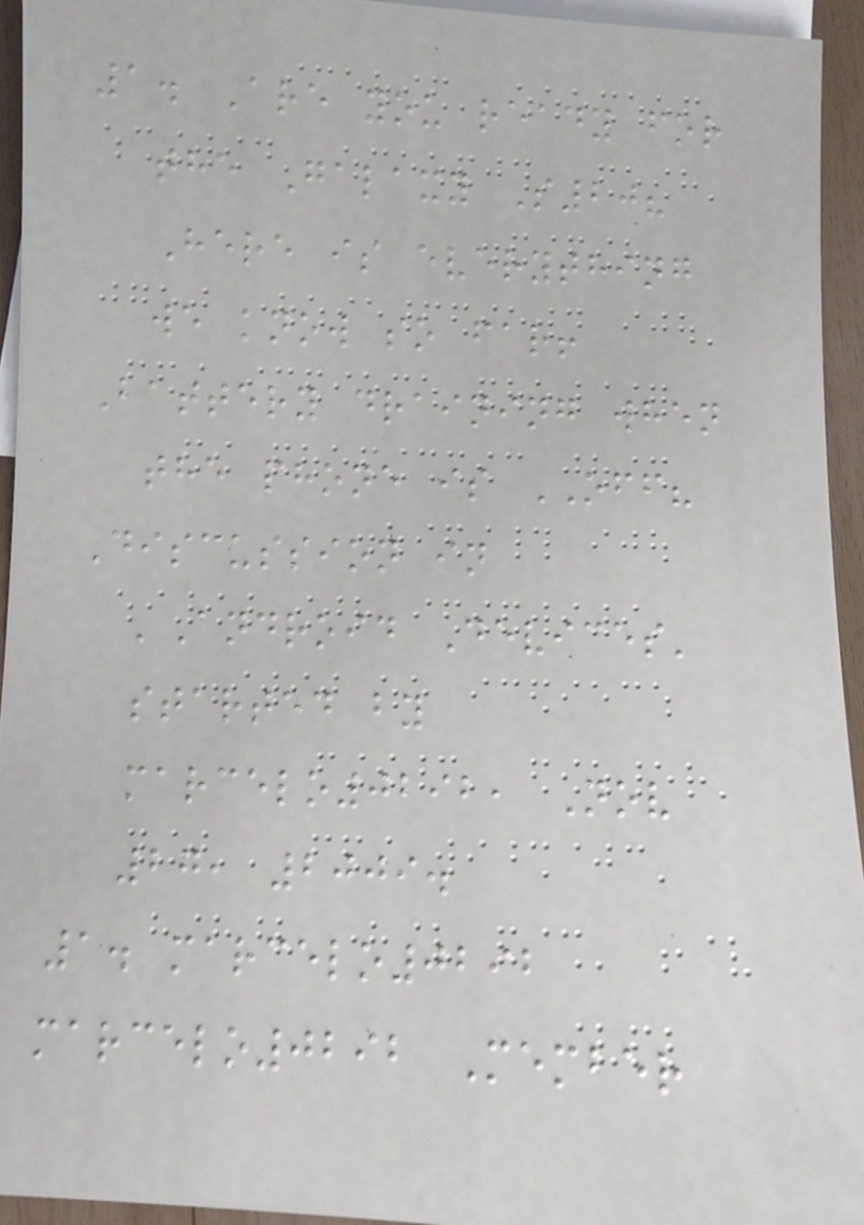1. Are you ready for
the Galaxy S20?
Here is everything
we know so far!
Battery draining when
the phone is OFF?
Discussion in
'Android Devices'
started by
marcelo0292, Nov
27, 2009.
1. marcelo0292
marcelo0292 Member
